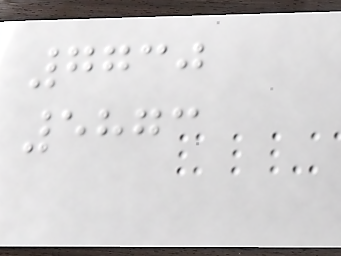7730
5873
